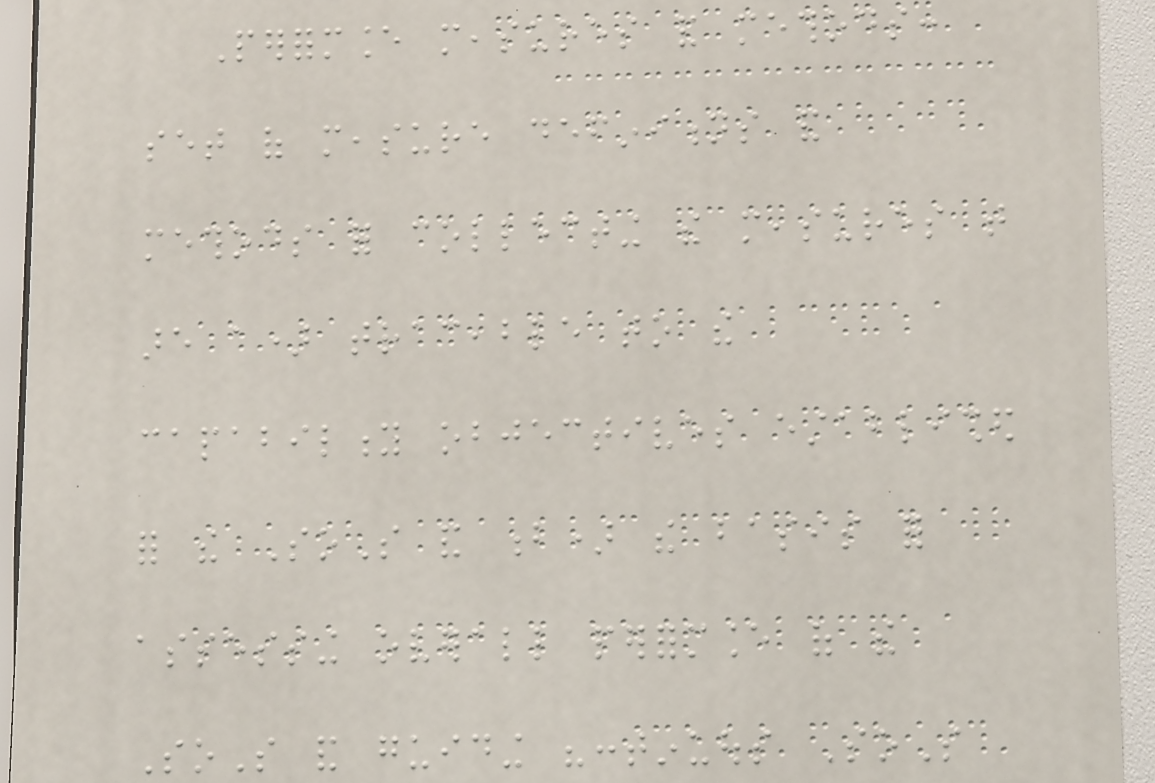Performance measures and methods:
set of measure definitions and
methods for collecting the measures that
are a) traceable to the
capability objectives established
for the SoS and b) the basis for
assessing overall performance of the
SoS and guiding "continuous SoS
